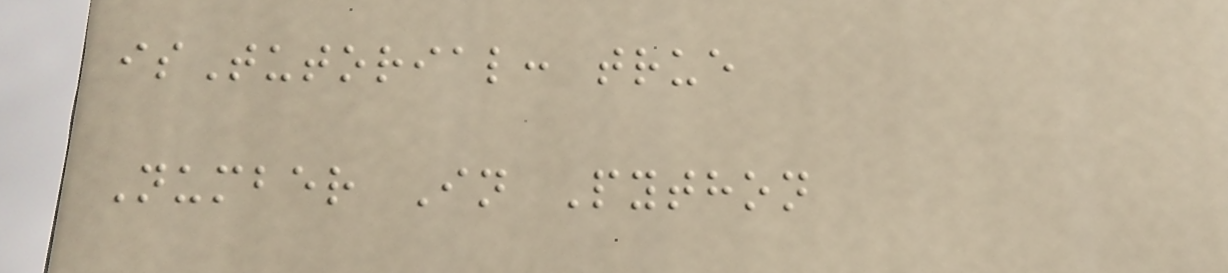isTutorial: true
Number In Python
